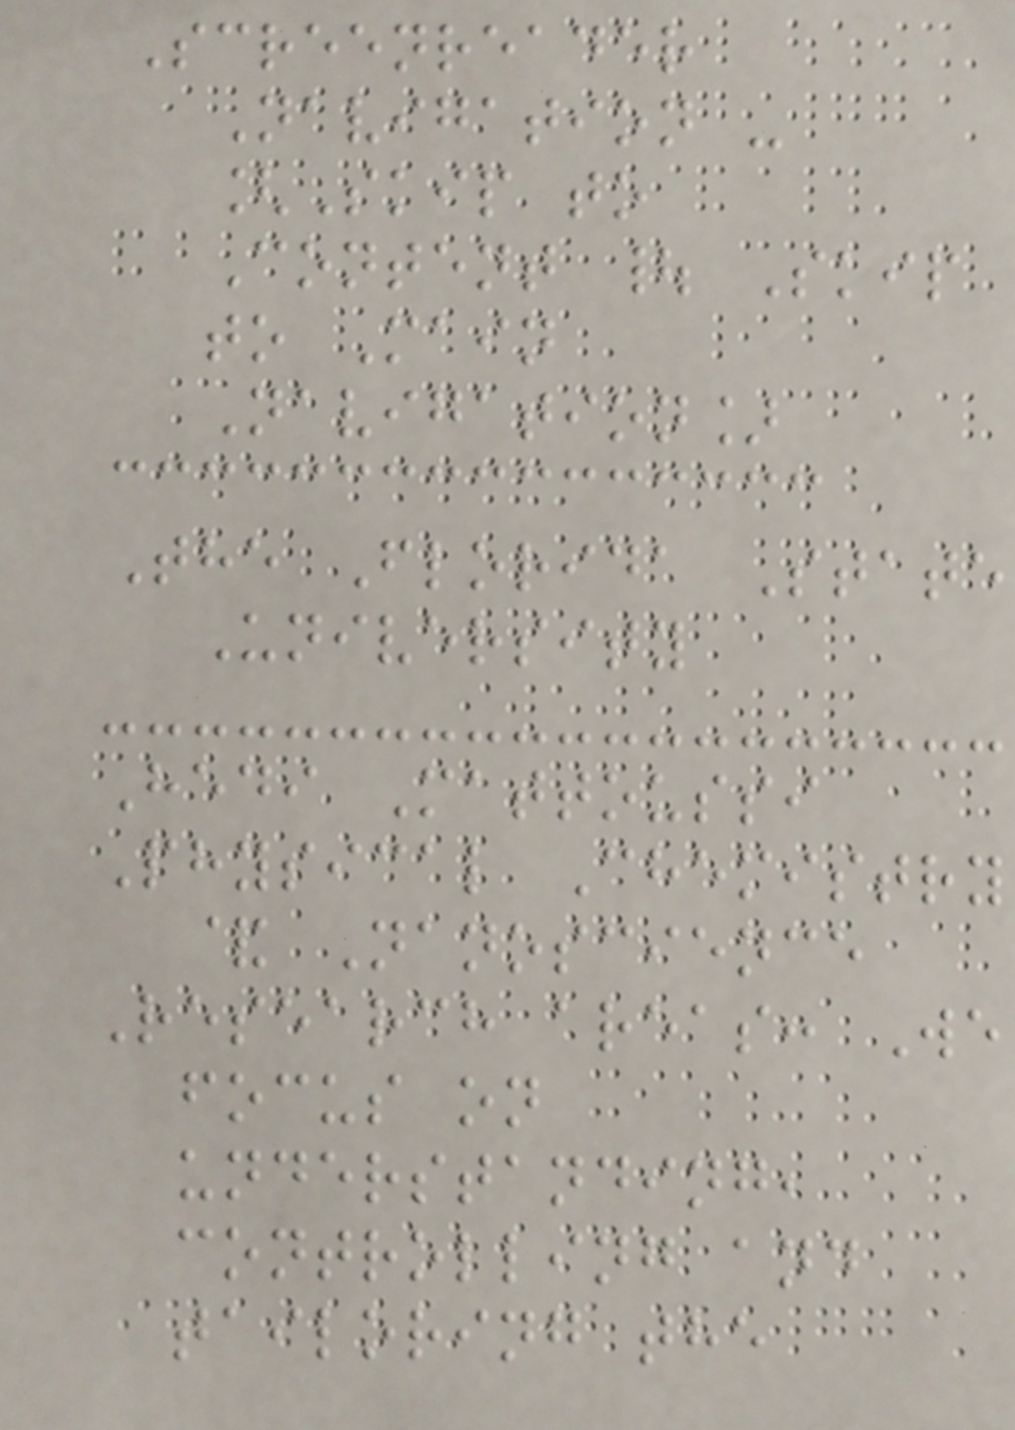Screenreader
Navigation -
[Skip to
Content | Skip
to Main
Navigation]
The Florida State
University
Hedi Mattoussi
Physical Chemistry
& Nanoscience
Research areas: We
focus on
understanding,
controlling and
tailoring the
